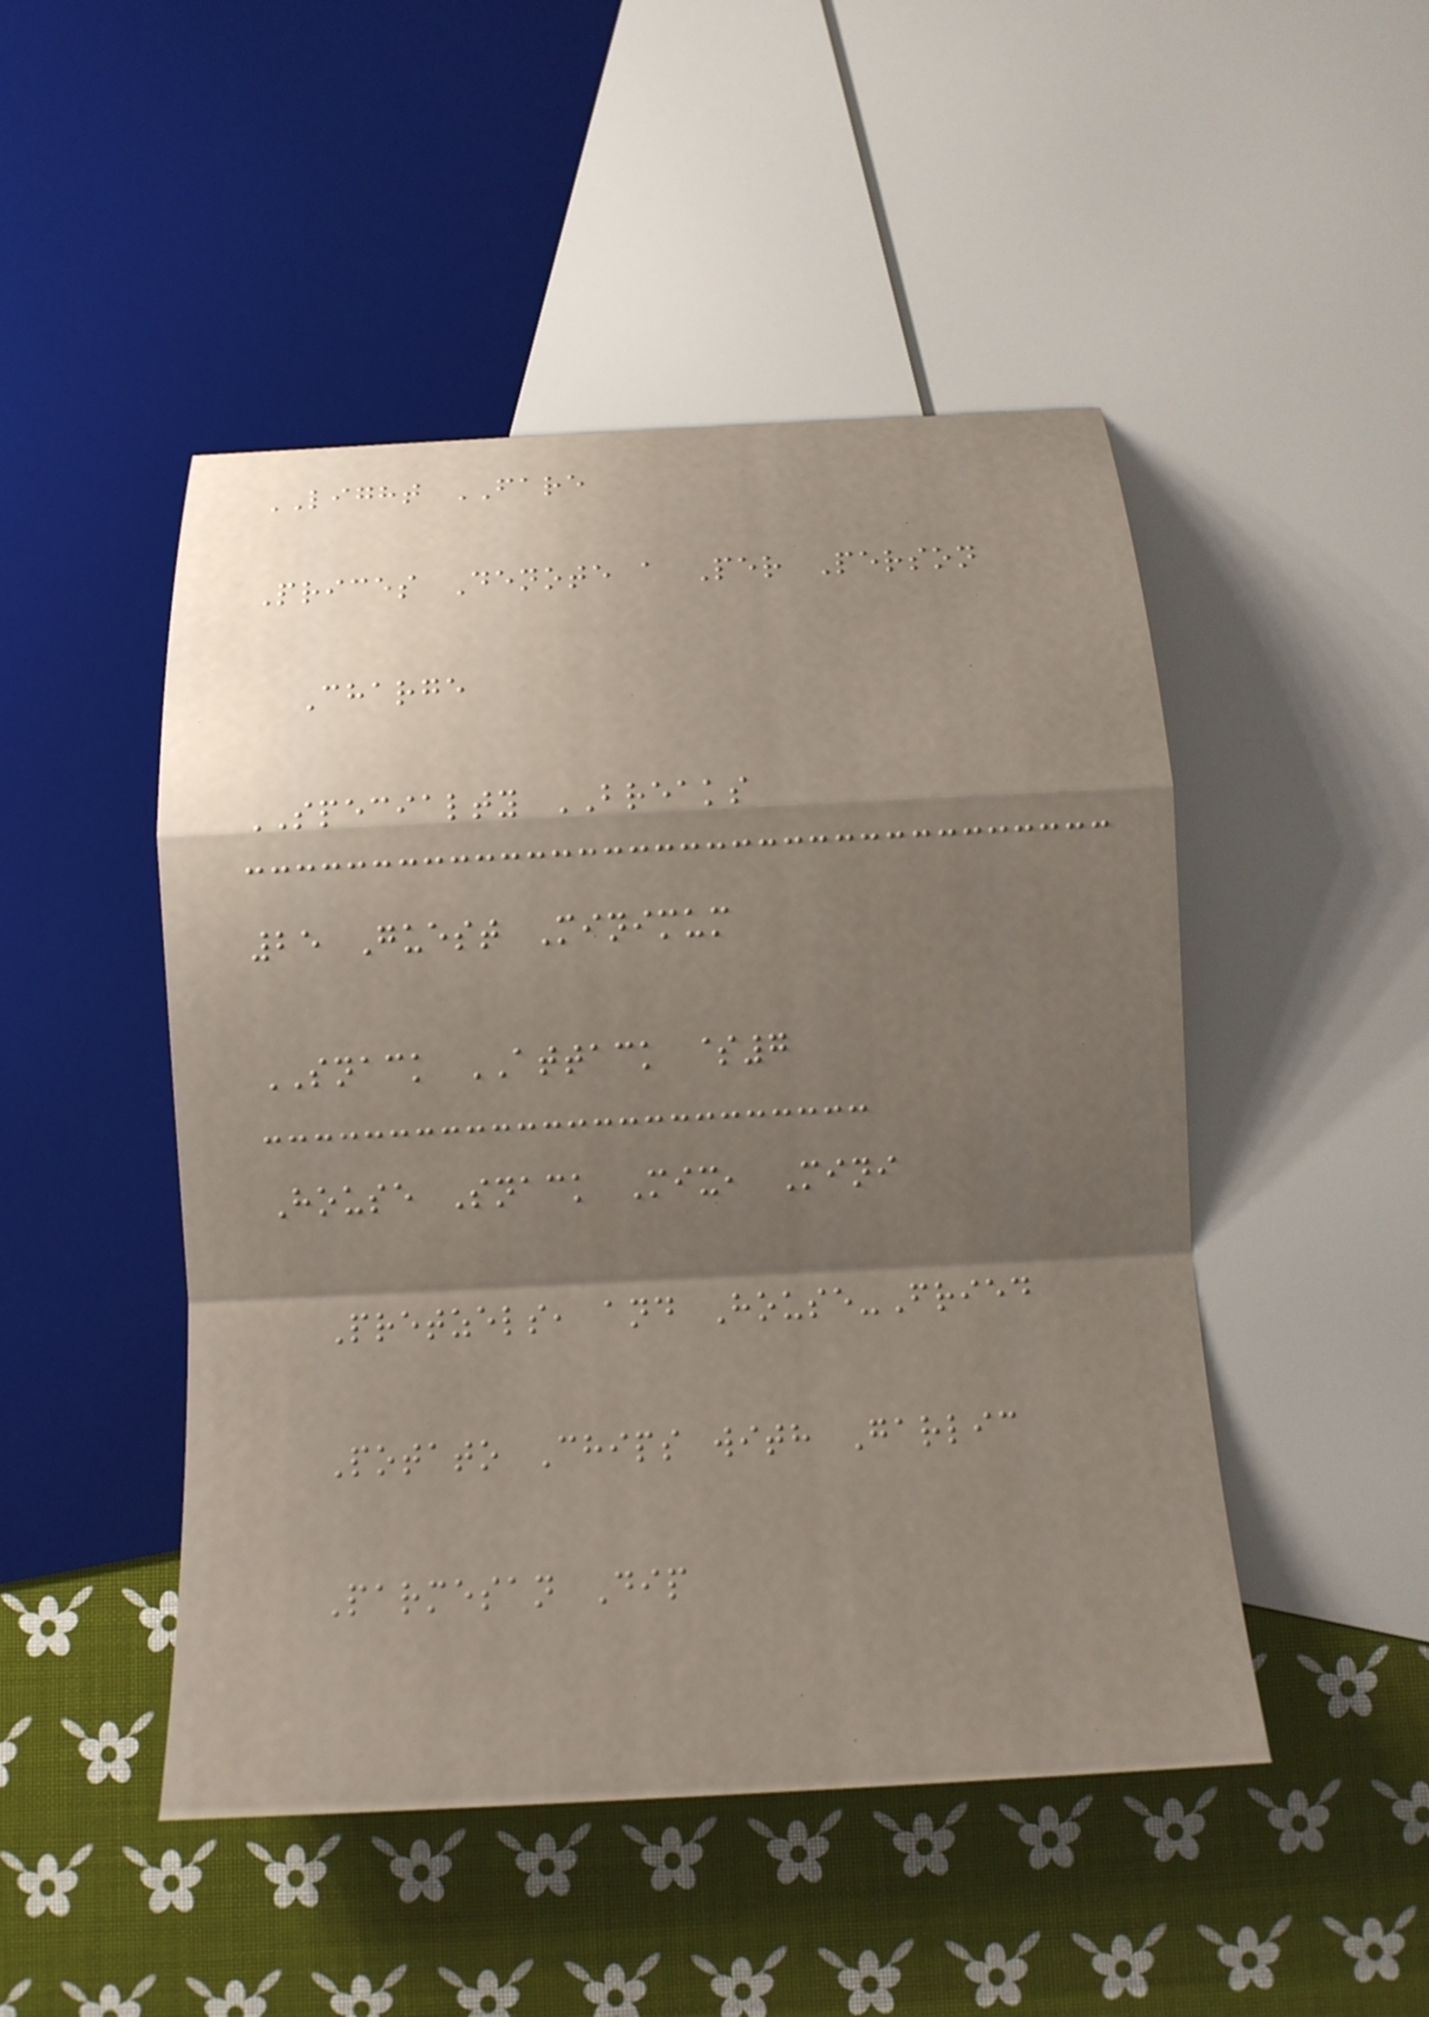LIGHT FARE
Prices Denote a Per Person
Charge
SPECIALTY BREAKS
25 Guest Minimum
SNACK ATTACK $7
House Snack Mix, Mini
Pretzels, and House-Fried
Potato Chips with Garlic
Parmesan Dip
